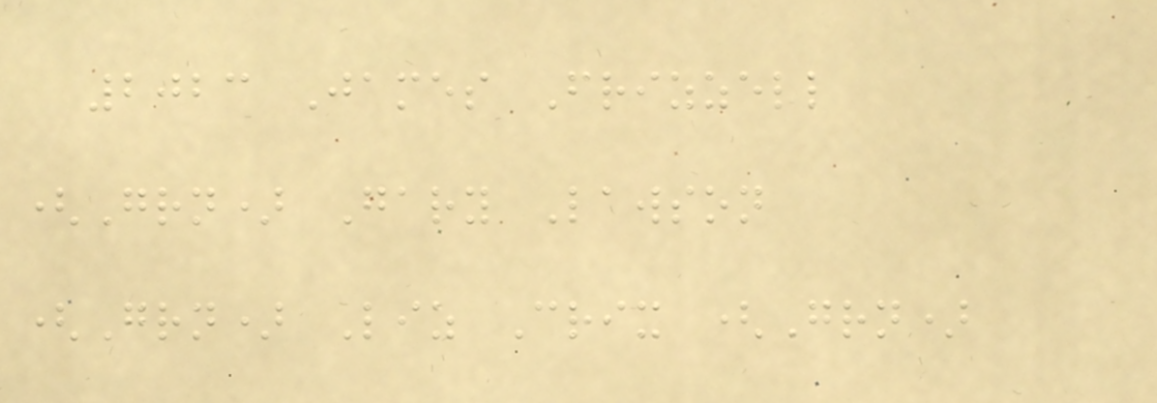2023 James Frizzell
(Grn) Gary Lawson
(Grn) Liz Crix (Grn)
